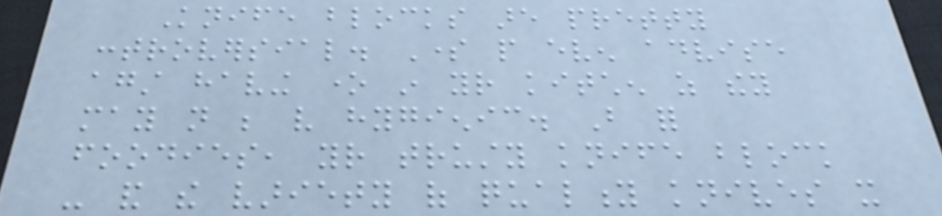Knife blocks are pretty
controversial. Some people even advise
against having one in your kitchen as they
may not be very hygienic. But for
foodies, your trusty knife block
- and the variety of quality knives it
